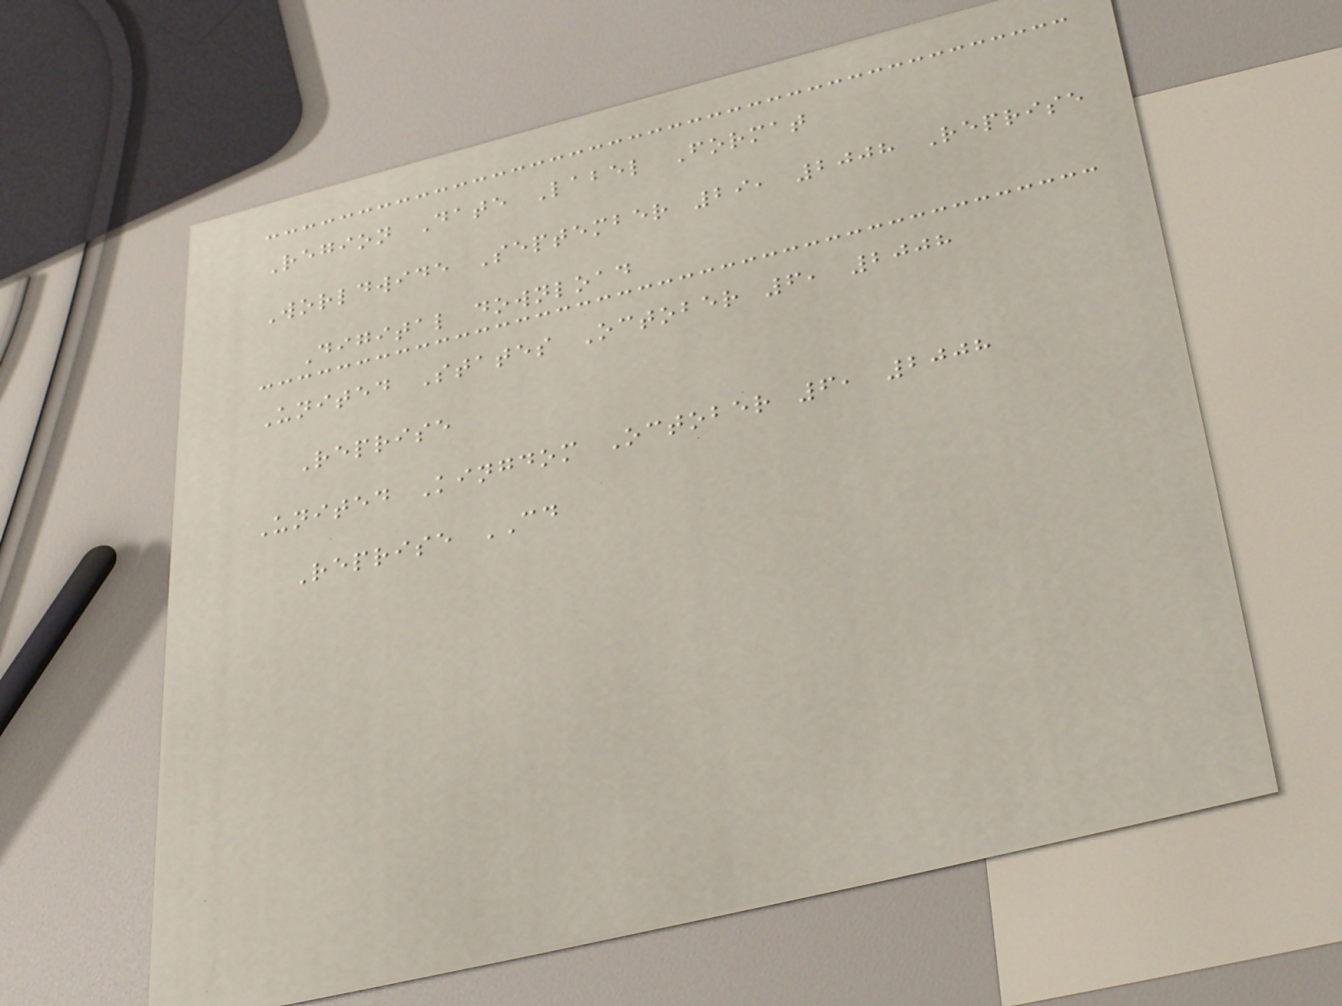Region Date Label Format
Worldwide September 29, 2008 Reprise
Digital download
United States October 6, 2008
Reprise
United Kingdom October 6, 2008
Reprise CD
